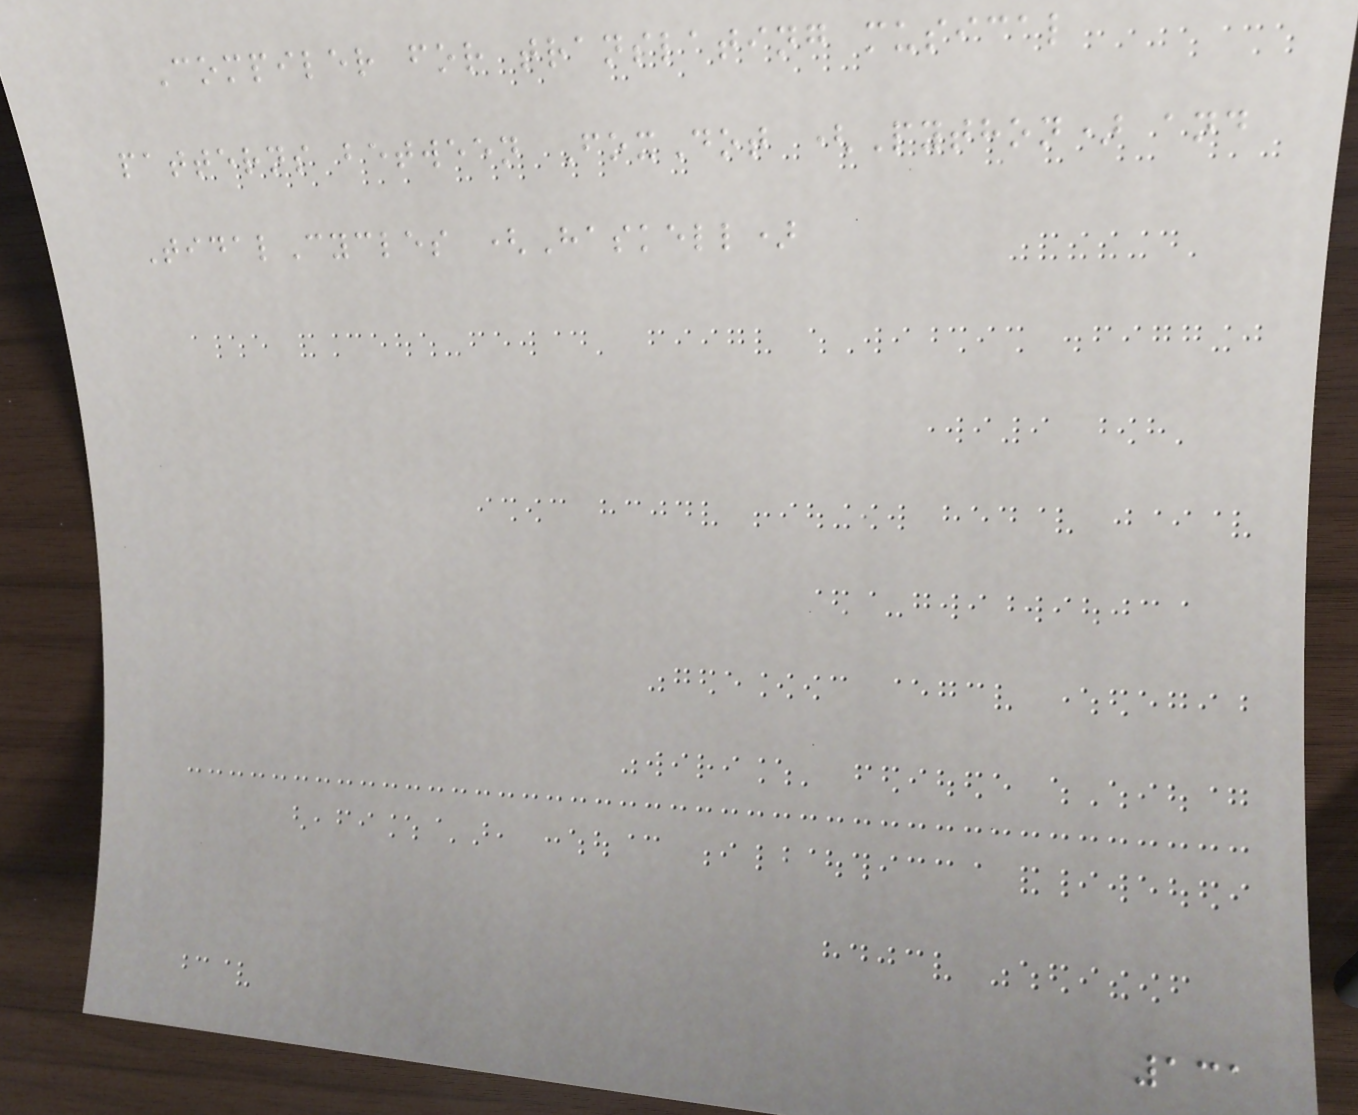Compiler for translating musical
patterns between FoxDot (Python) and
TidalCycles (Haskell)
131
